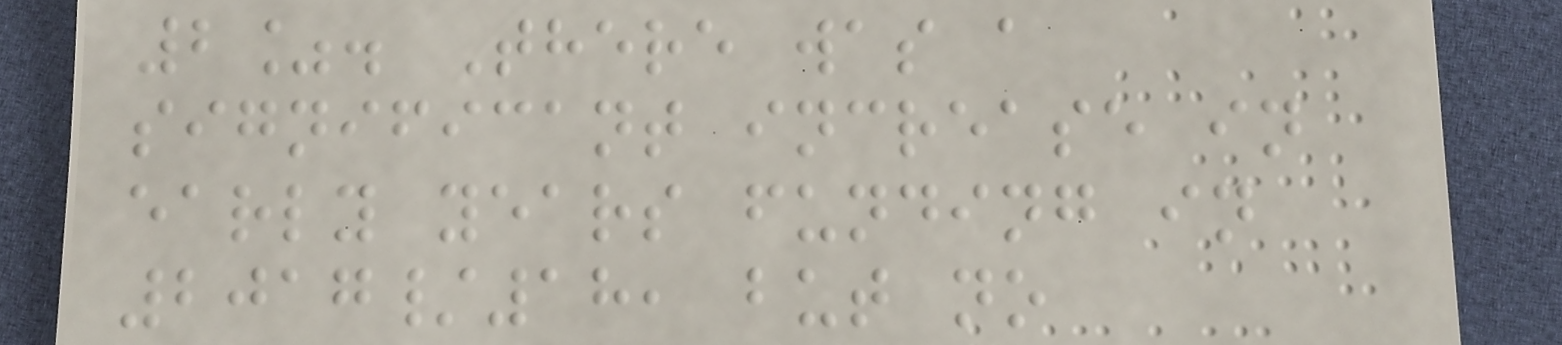2%. There was a
significant increase in
early years funding in
2017/18, but no
